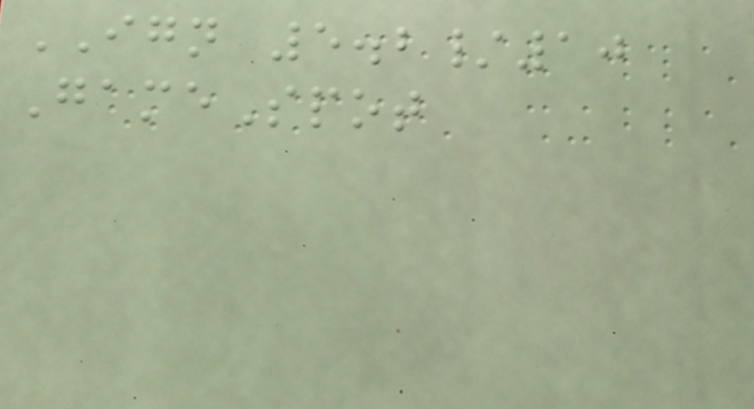IGN 5.2/10
GameSpot
